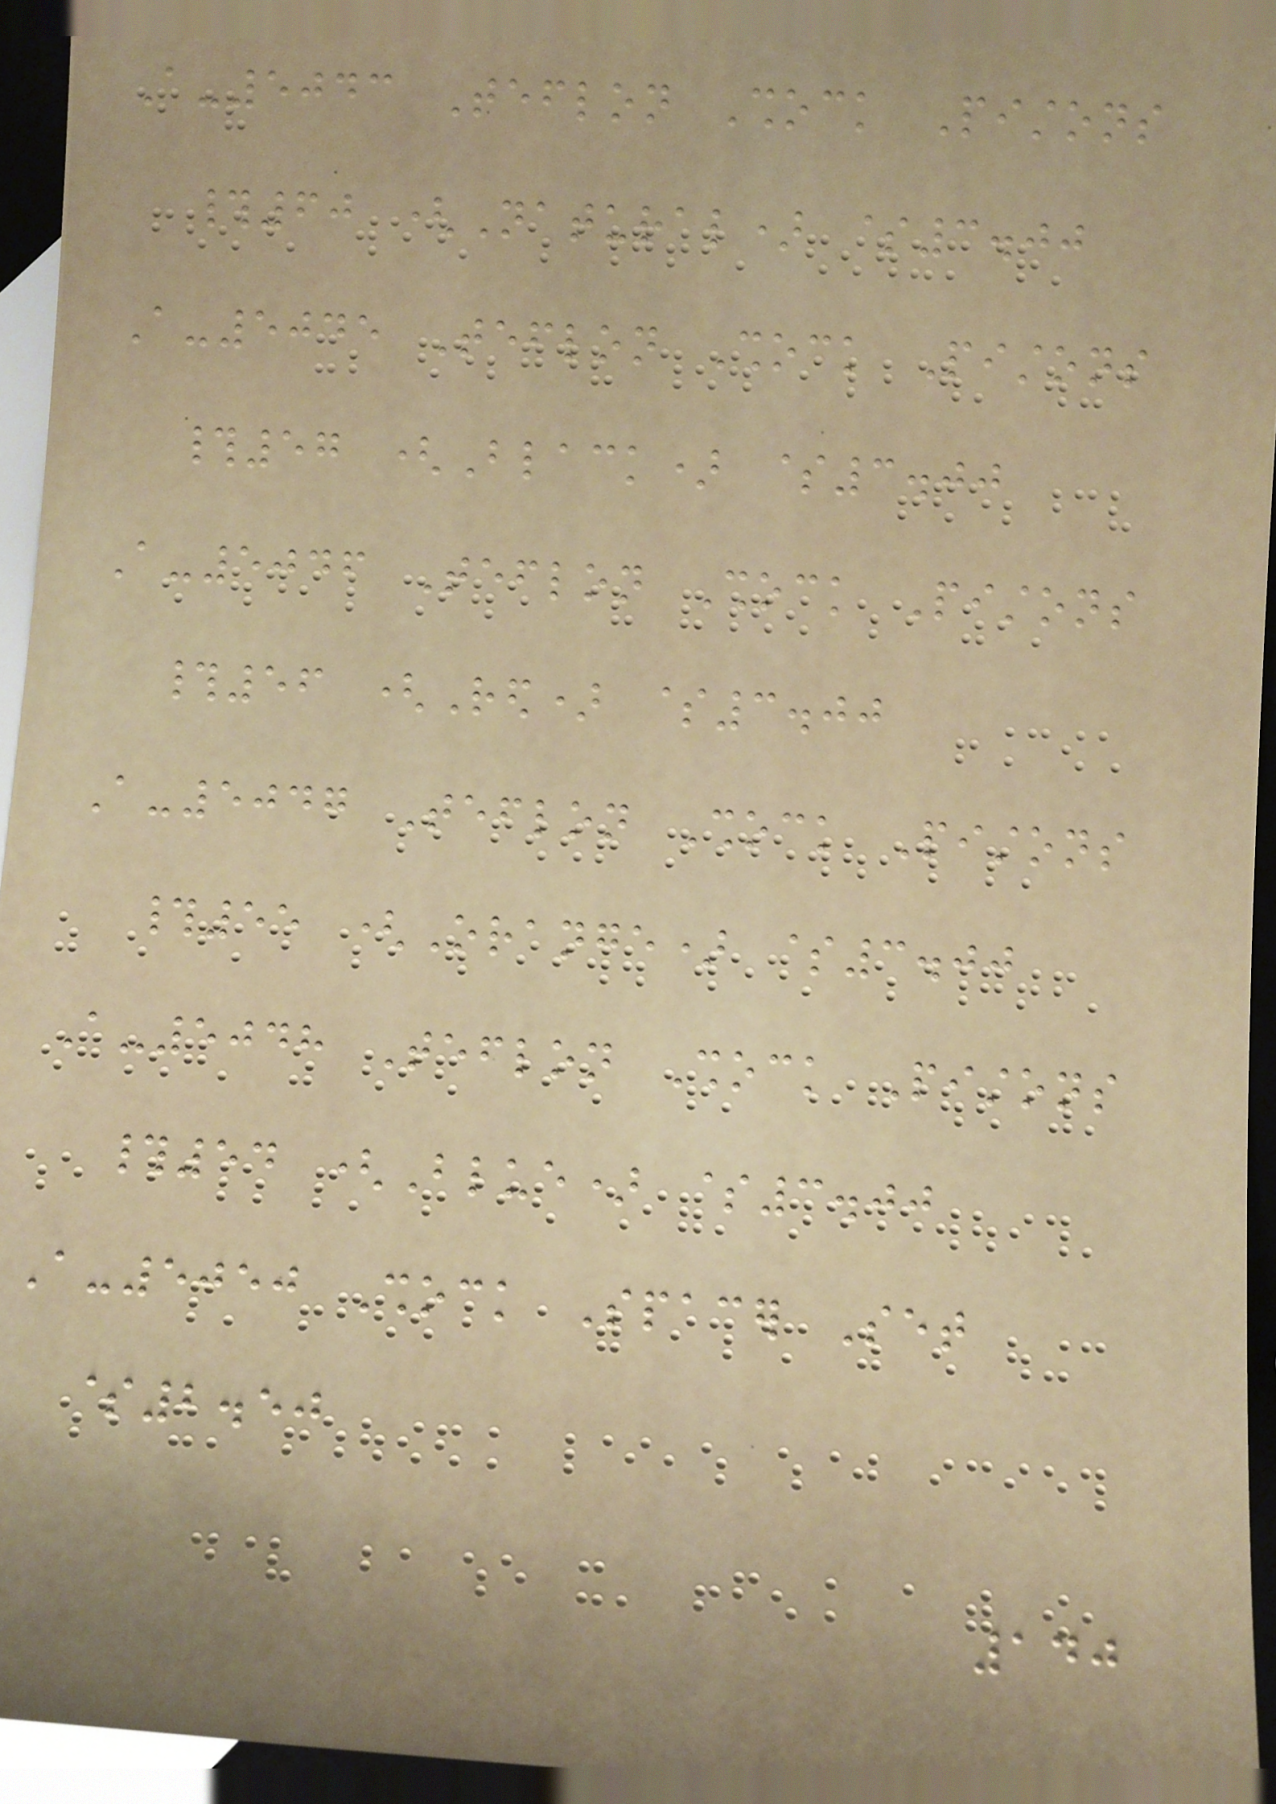A-5043 Teflon Shock Pistons
#60 (Natural) $3.00
A-5045 Teflon Shock Pistons
#57 (Black) $3.00
A-5046 Teflon Shock Pistons
#56 (Red) $3.00
A-5047 Teflon Shock Pistons
#55 (Orange) $3.00
A-5048 Teflon Shock Pistons
#54 (Blue) $3.00
A-5050 Shock Spacer Set
$2.50
140
